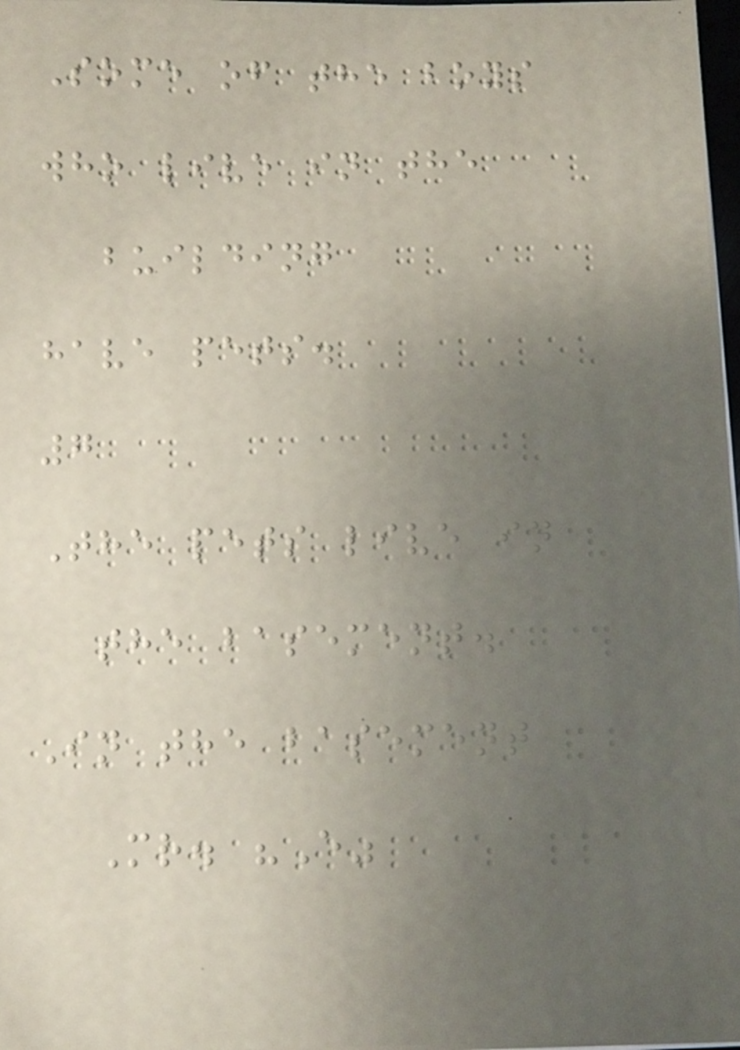Some of the boys
who live in the
building
have pets.
7
The pets live in
the basement.
In the basement
Mr. "E"
